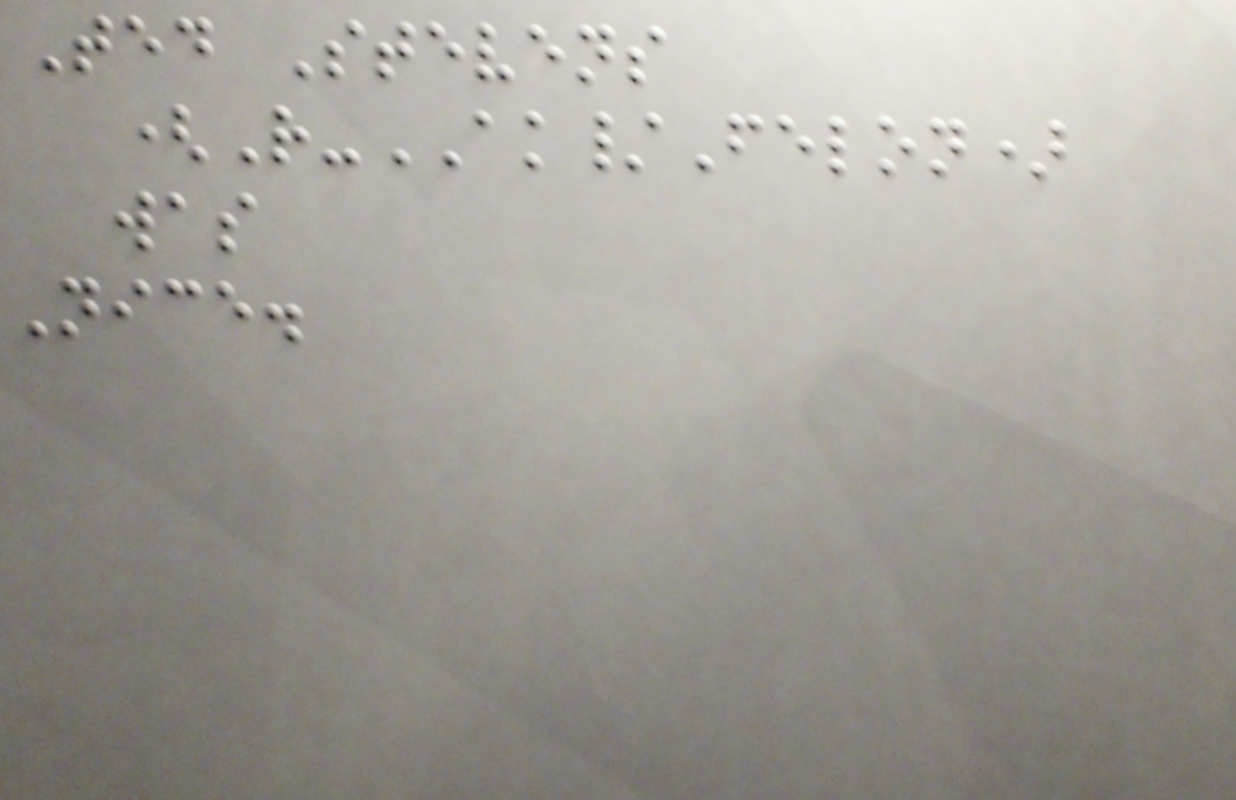Ted Stevens
(R-AK/Felon)
was
Nice.
